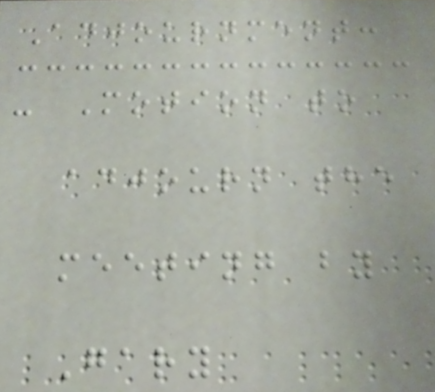Adjournment:
- Motion to
adjourn the
meeting by
Gary
